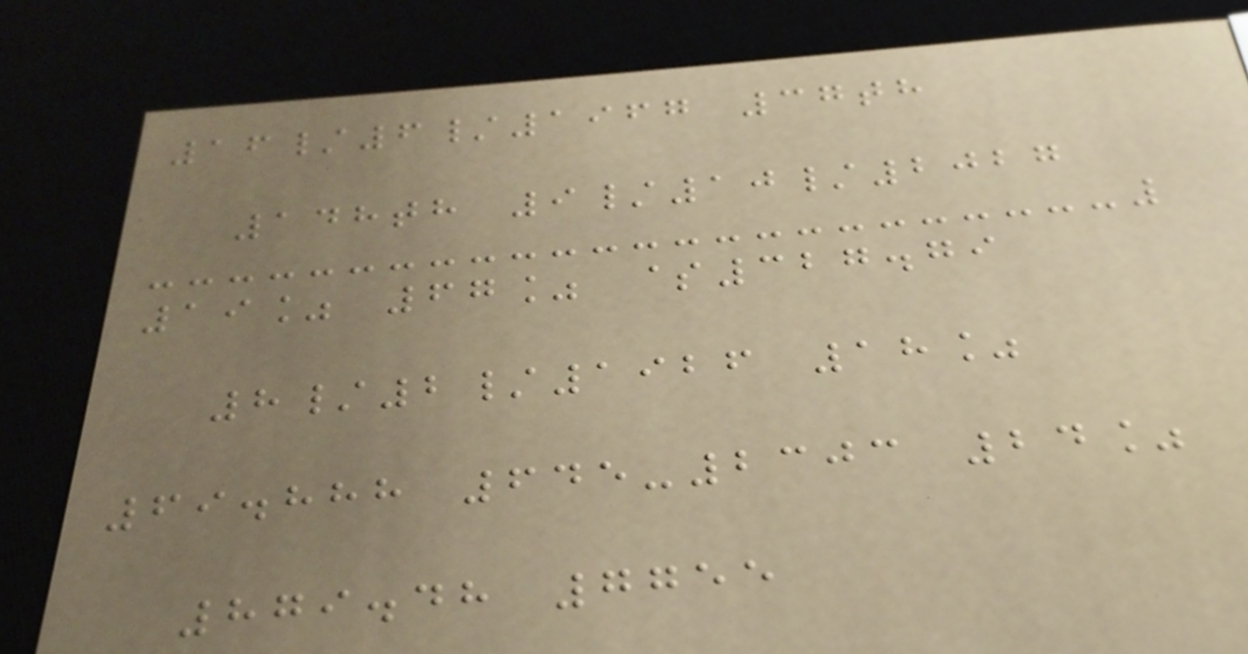16/6/1967 37th
148th 9/10/2027
19% 67% $327.79
8/2/1926 18%
69.888 645-2303 24%
879.48 7755
